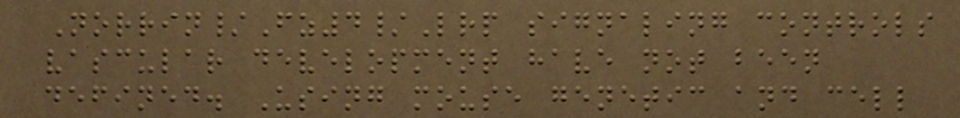Norrin/Fz4/Lrp signaling controls
vascular development have not been
defined. Using mouse genetic and cell
